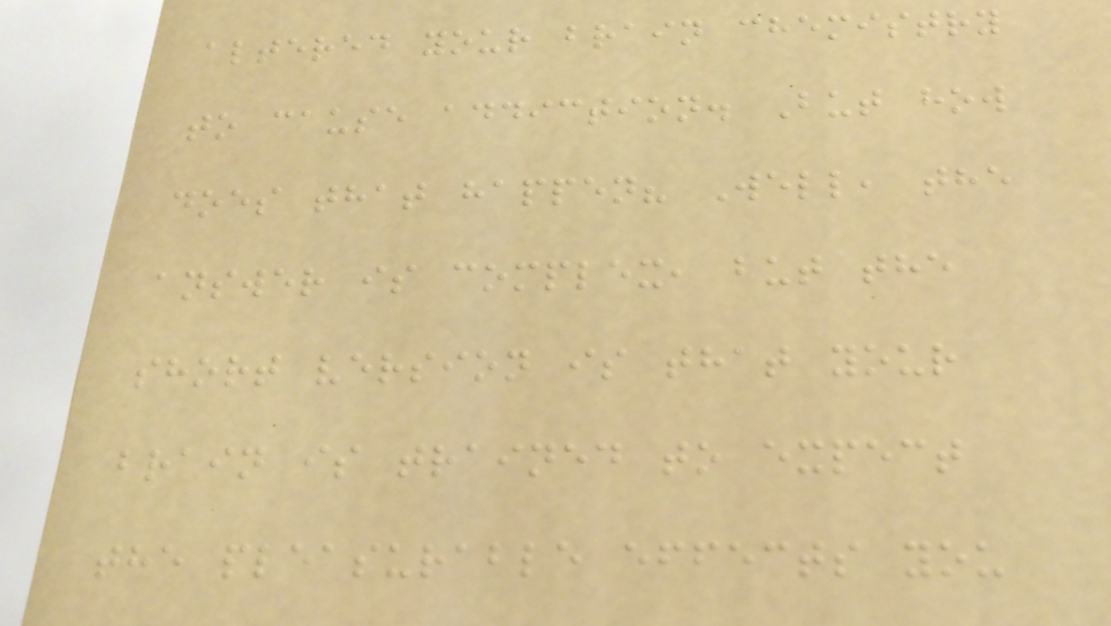altered your brain chemistry
to cause addiction. But how
does that happen? Well, the
answer is complex, but the
short version is that your
brain is trained to expect
the pleasurable effects you
